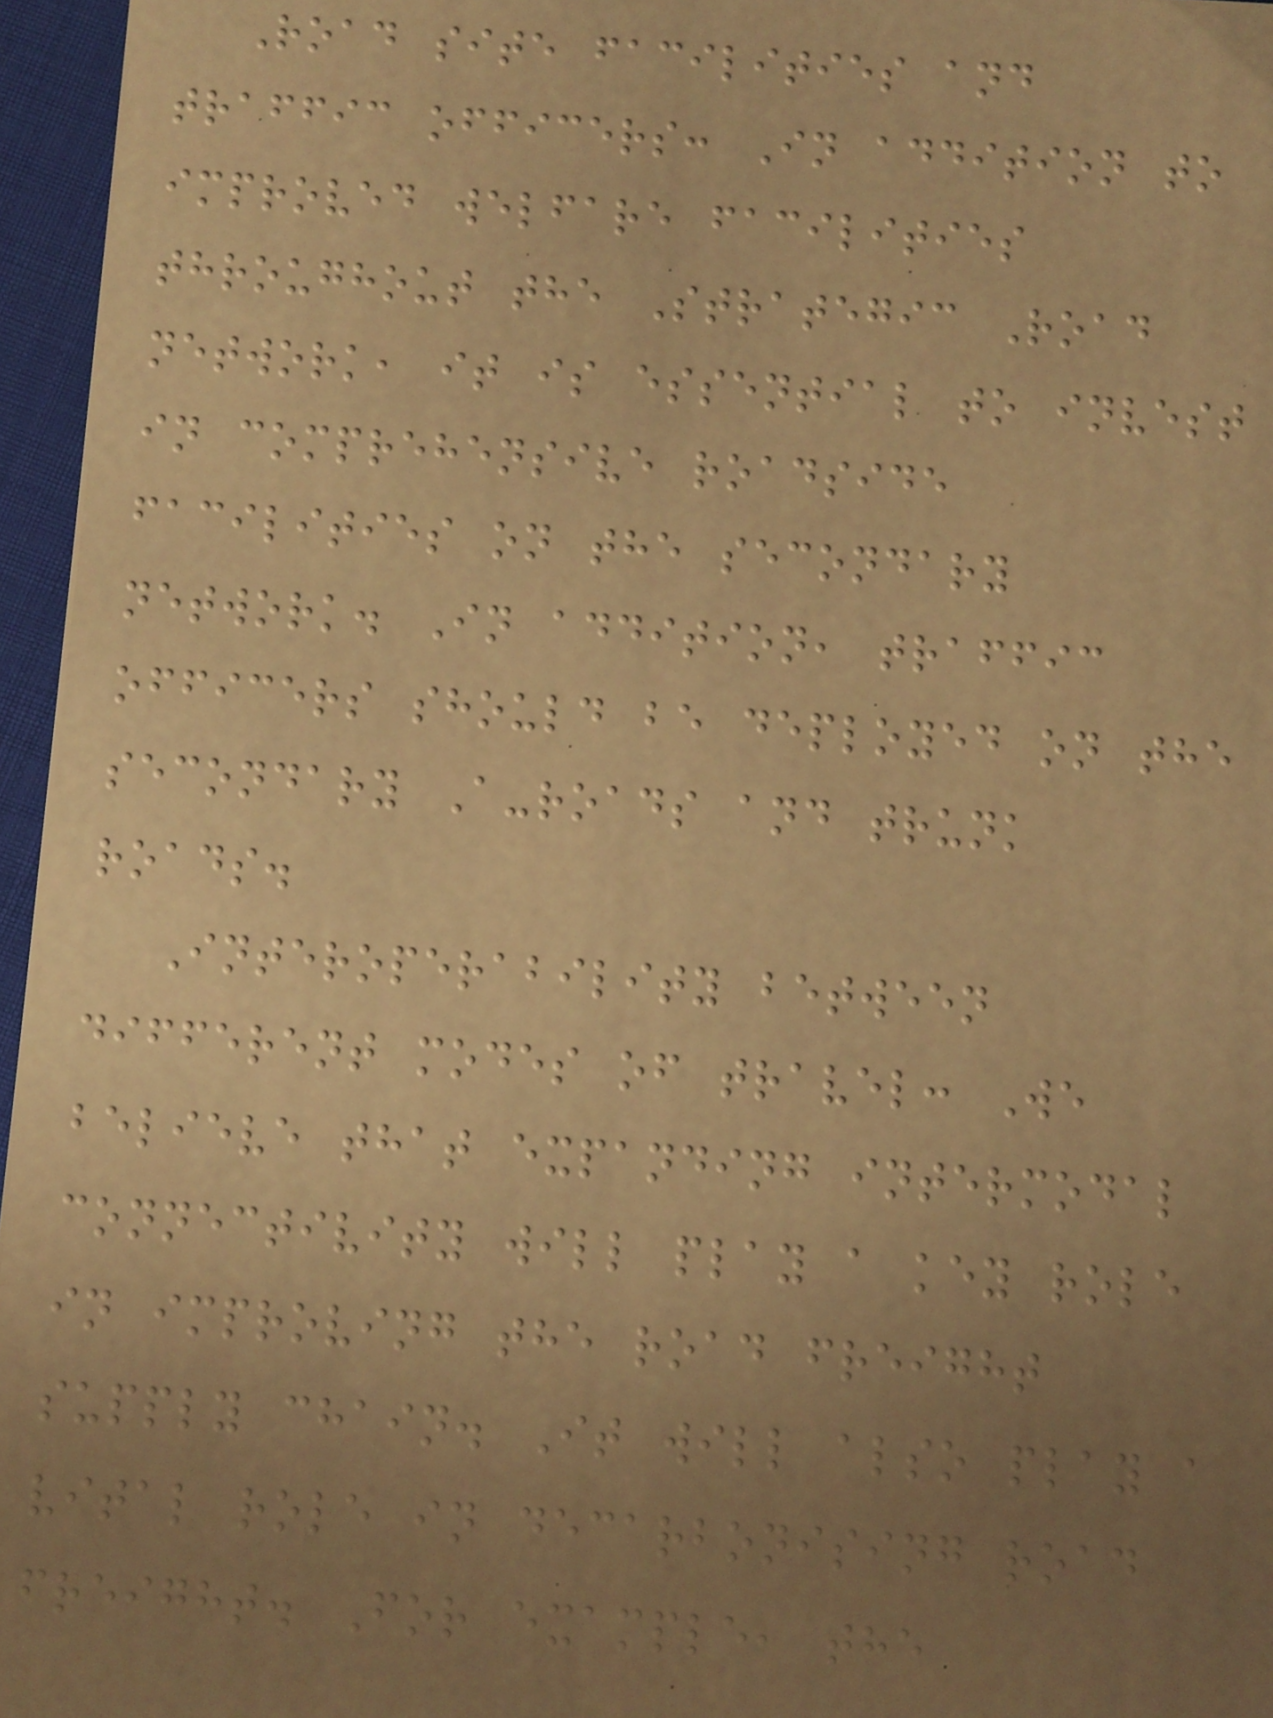Road site facilities and
traffic officers: In addition to
improved welfare facilities
throughout the Strategic Road
network, it is essential to invest
in comprehensive roadside
facilities on the secondary
network. In addition, traffic
officers should be deployed on the
secondary A-roads and trunk
roads.
Interoperability between
different modes of travel: We
believe that expanding intermodal
connectivity will play a key role
in improving the road freight
supply chain. It will also play a
vital role in decarbonising road
freight. For example, the
